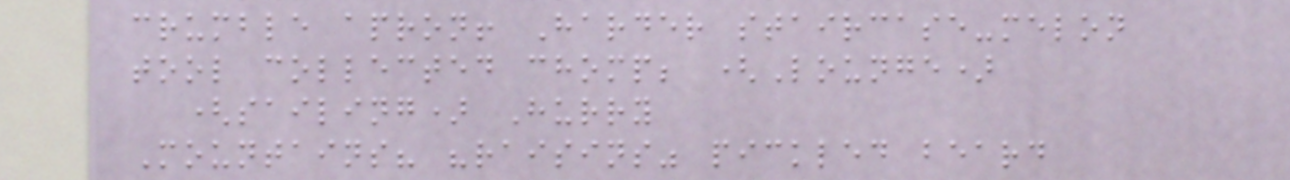crumble apron! Harder staircase-melon
tool collected chomp; (Lounge)
(sailing) Hurry
Mountains? "raisins" pickled beard
